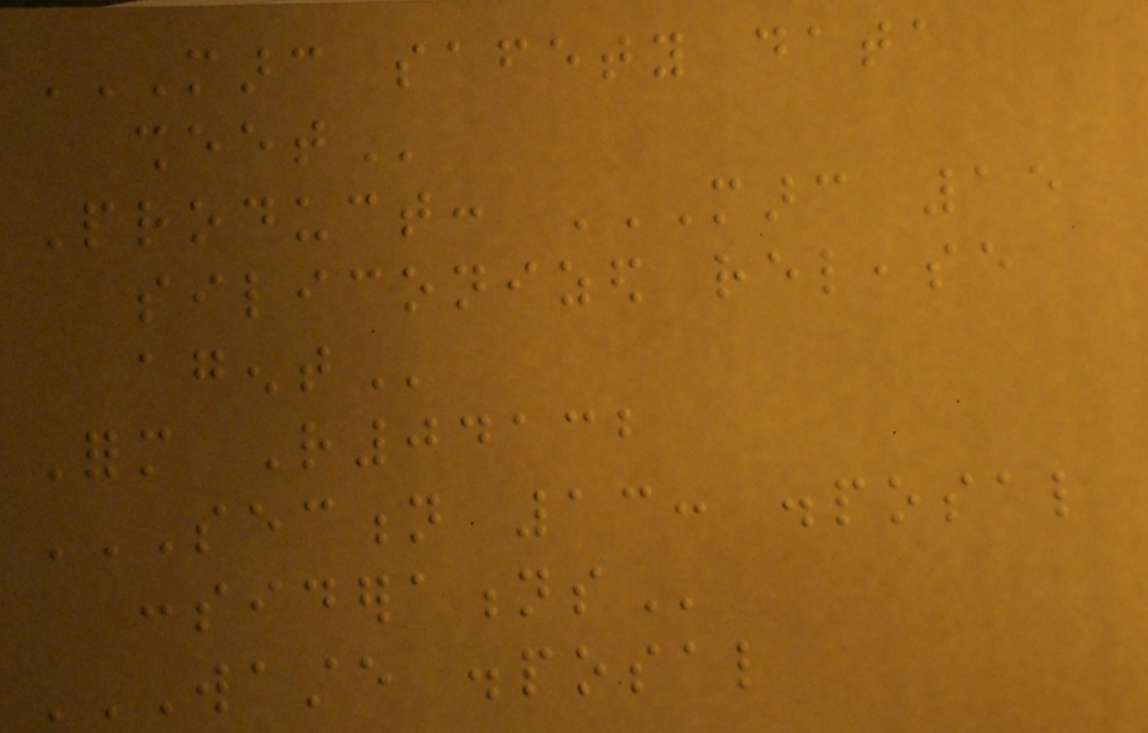MARC SAFETY DATA
SHEET
Product: MARC 15
SILICONIZED RELEASE
AGENT
Form R04132
SECTION 13: DISPOSAL
CONSIDERATIONS
WASTE DISPOSAL
